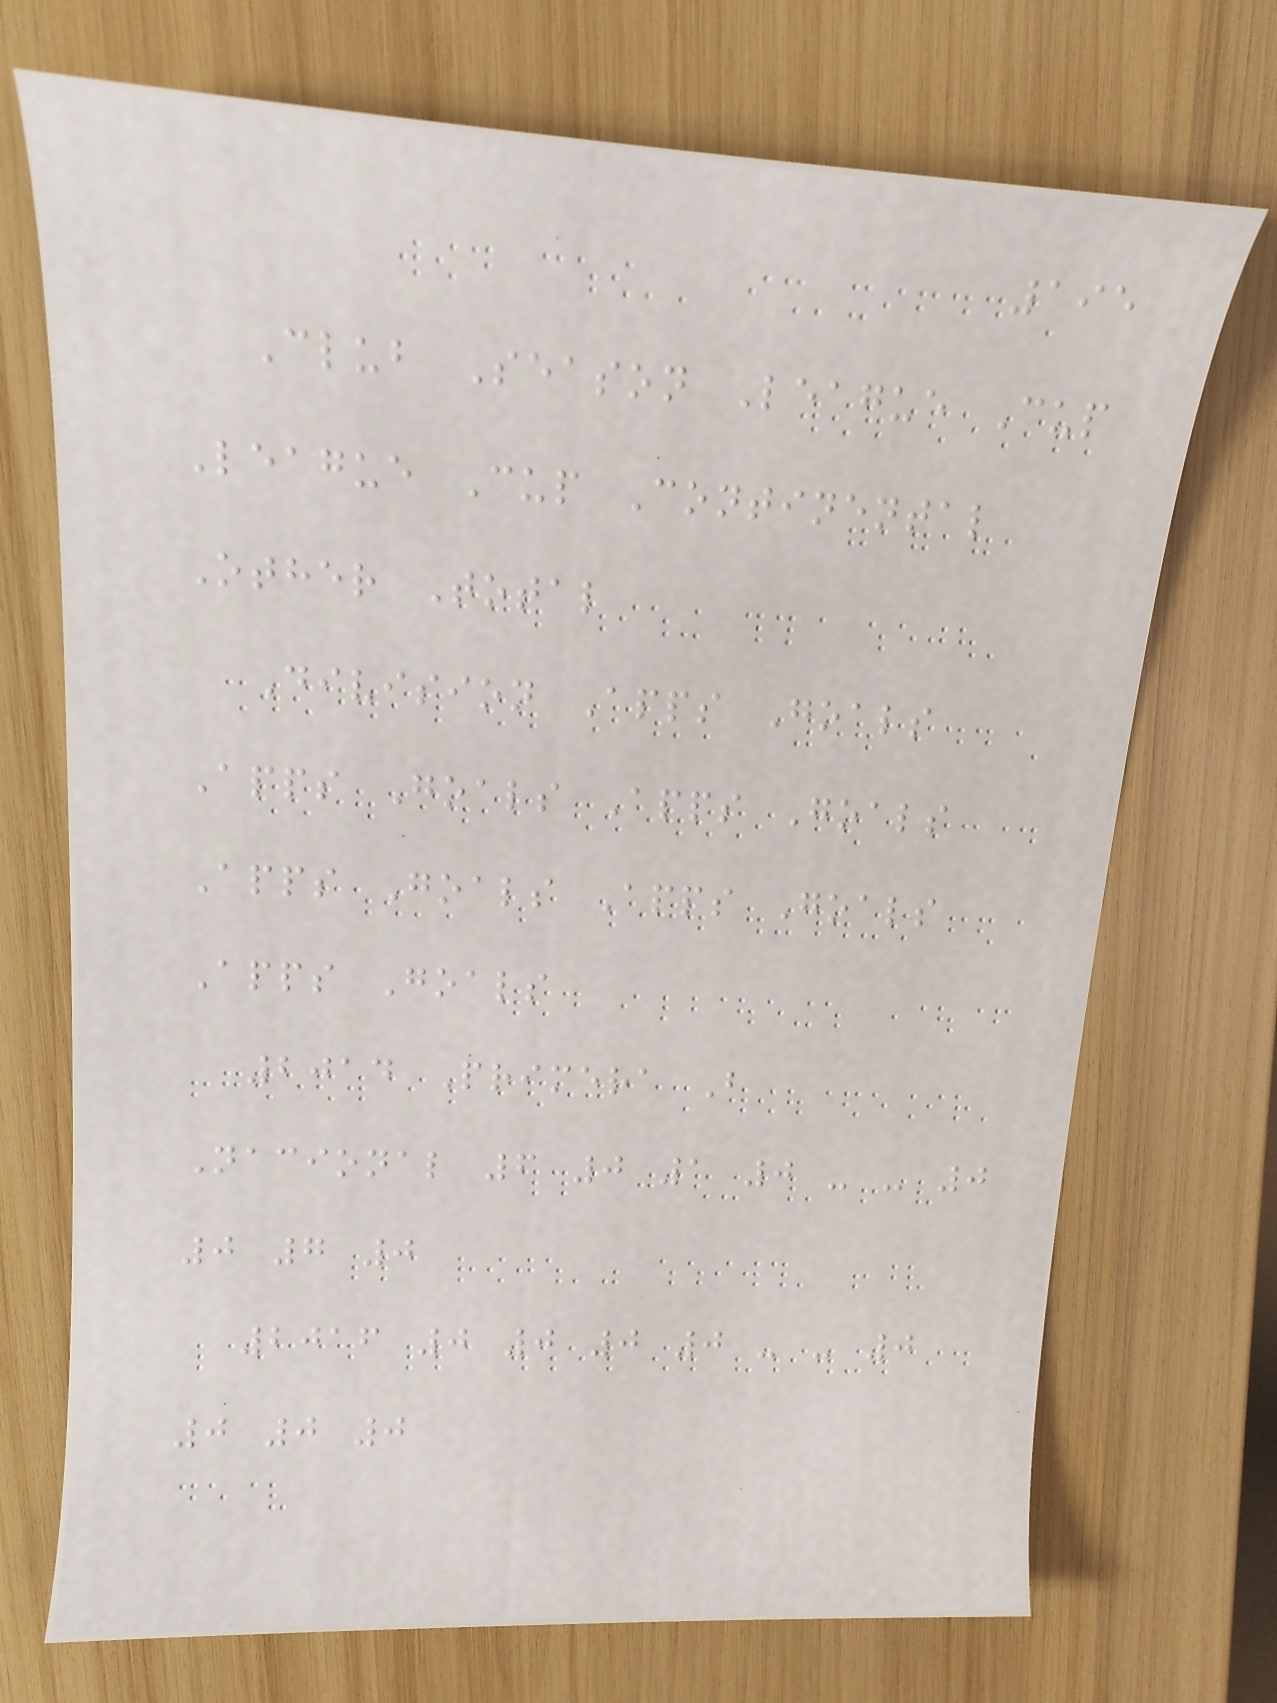195
Club Season League Cup
League Cup Continental
Other Total
Division Apps Goals
Apps Goals Apps Goals
Apps Goals Apps Goals
Apps Goals
2014 Primera B
Nacional 6 0 1 0 - - 0
0 7 0
2016 0 0 0 0 - - 0
0 0 0
